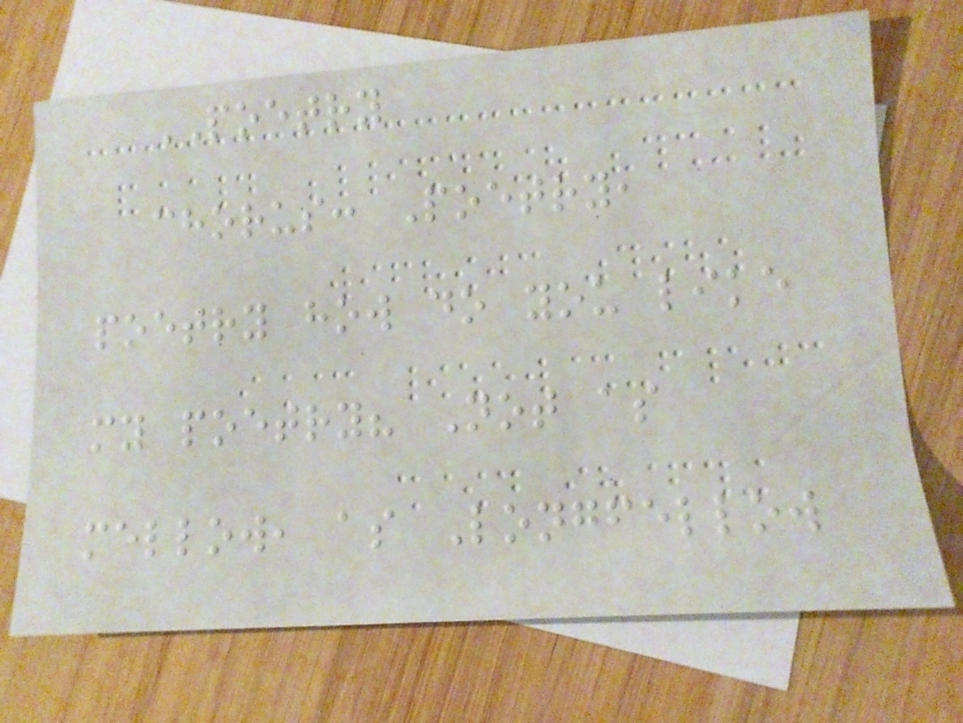POETRY
chorus: Poetry,
poetry how do you like
my poetry? Not as
mellow, as Longfellow
